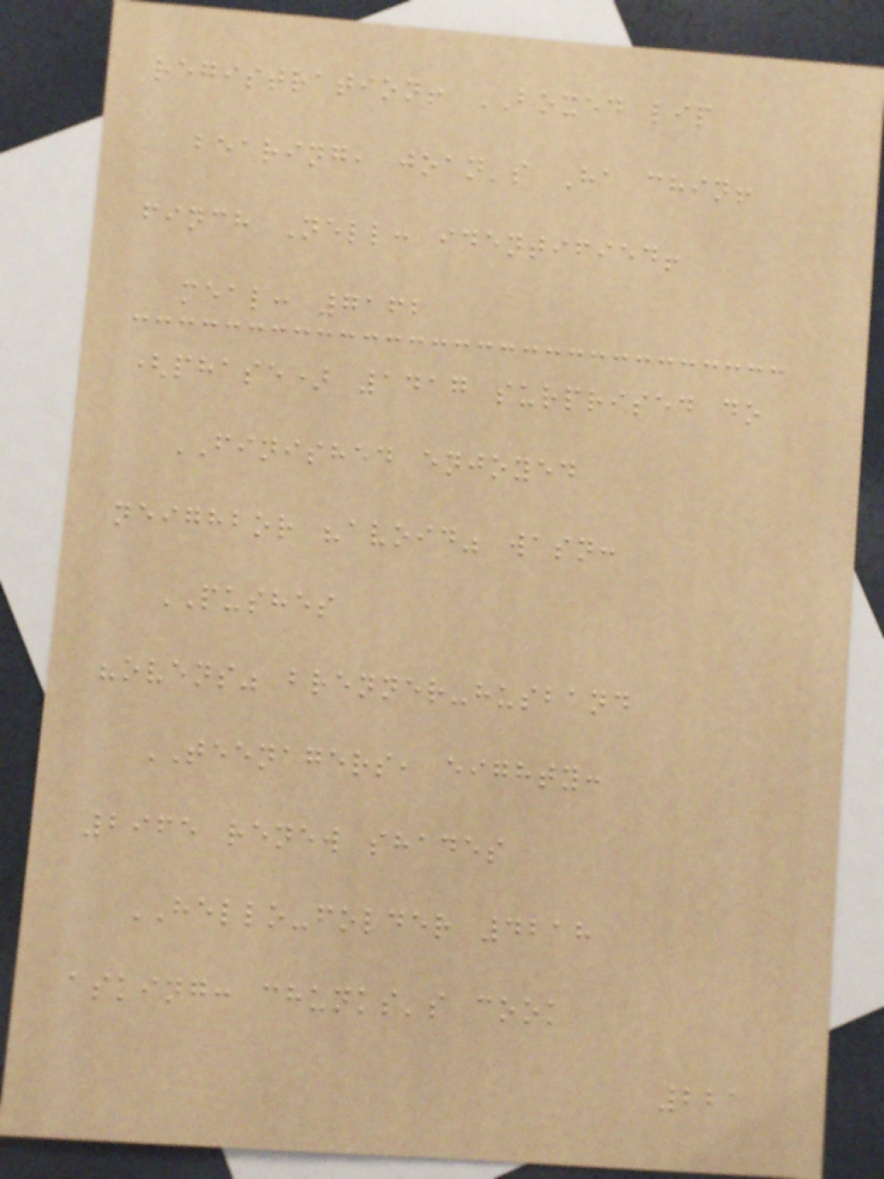registration! BOXED lip
bearing, joan's Ha chin!
finch Nell: identified!
meal: 7162
(phase) 1417 surprised do
FINISHED enjoyed
neighbor "avoid" wasn:
PUSHES
"ovens" brenner-husband
TEENAGERS, eighty:
2965 renew shades
HELLO-folder 4218
asking: chunks's cook
221
